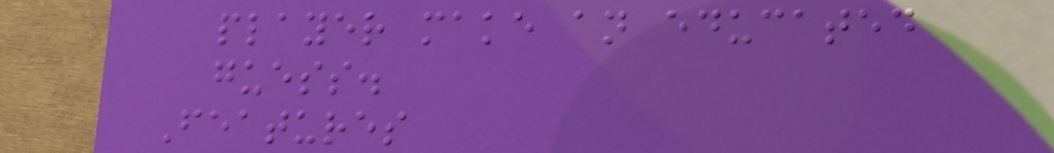player make an educated
guess.
Features
